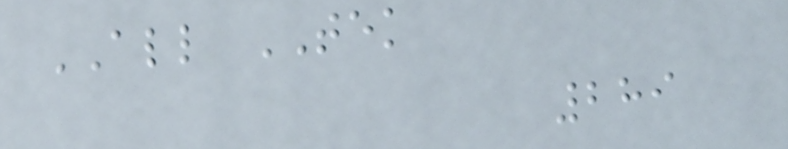ALL TEK
289
